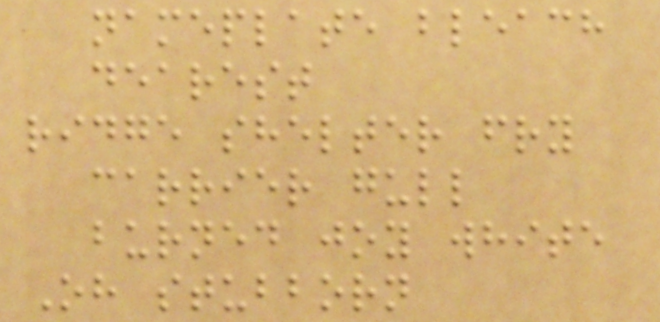nameplate bleach
dearest
ridge shelter fry
carrier gull
burned joy white
Oh stubborn
